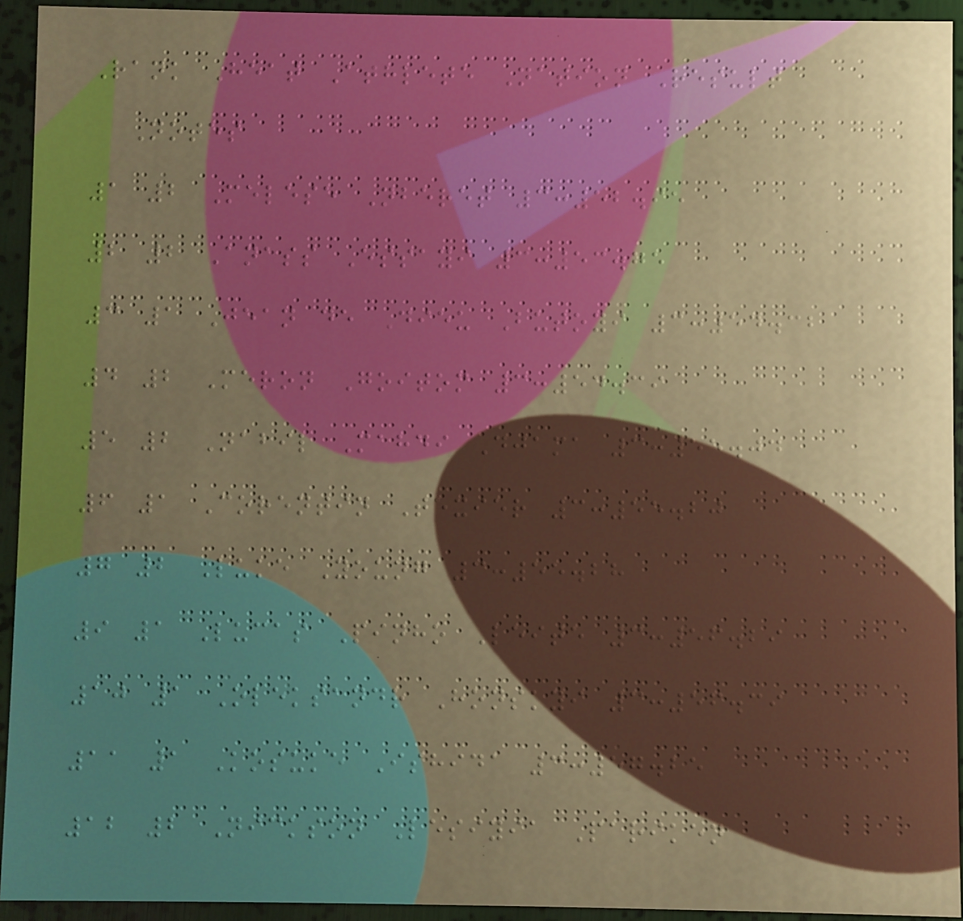Rank Heat Athlete Nation Result
Notes
1 2 Melese Nberet 3:52.95
2 2 Anass Essayi 3:53.75
3 1 Jean de Dieu Butoyi 3:54.32
4 2 Meron Goitom 3:54.39
5 2 Nabil Mahdi Djama 3:55.04
6 1 Corentin Texier 3:55.20
7 2 Luke Young 3:55.28
9 1 Lucas Pinho Leite 3:56.29
10 1 Oleksandr Honskyi 3:56.39
11 1 Kosuke Ishida 3:57.25
12 2 Nickson Lesiyia Pariken
